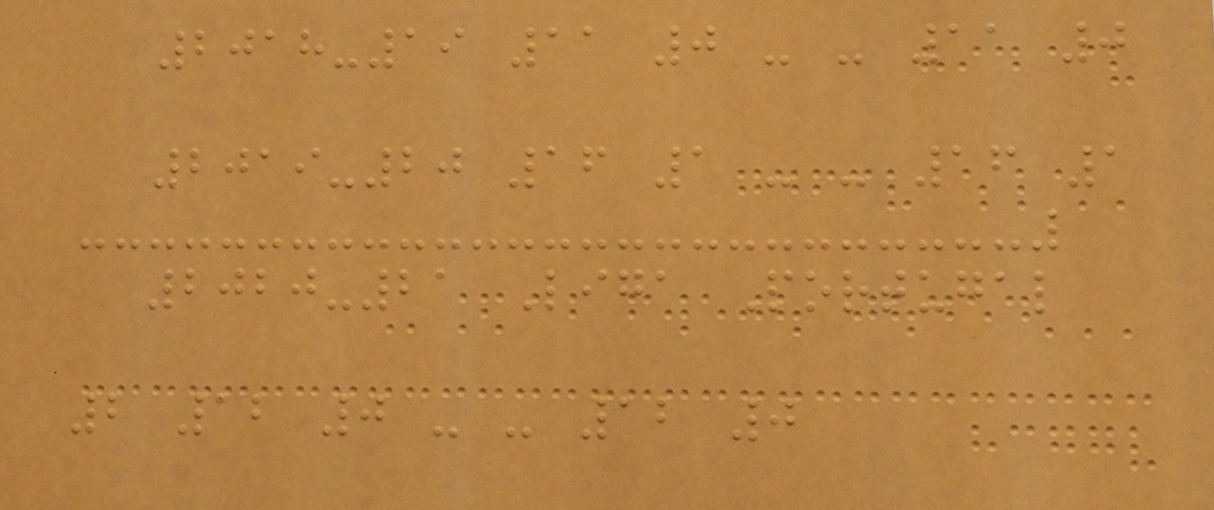2018-19 11 0 - - 11 0
2019-20 16 1 - - 16 1
2020-21 Liga Portugal
2 12 0 - - 12 0
